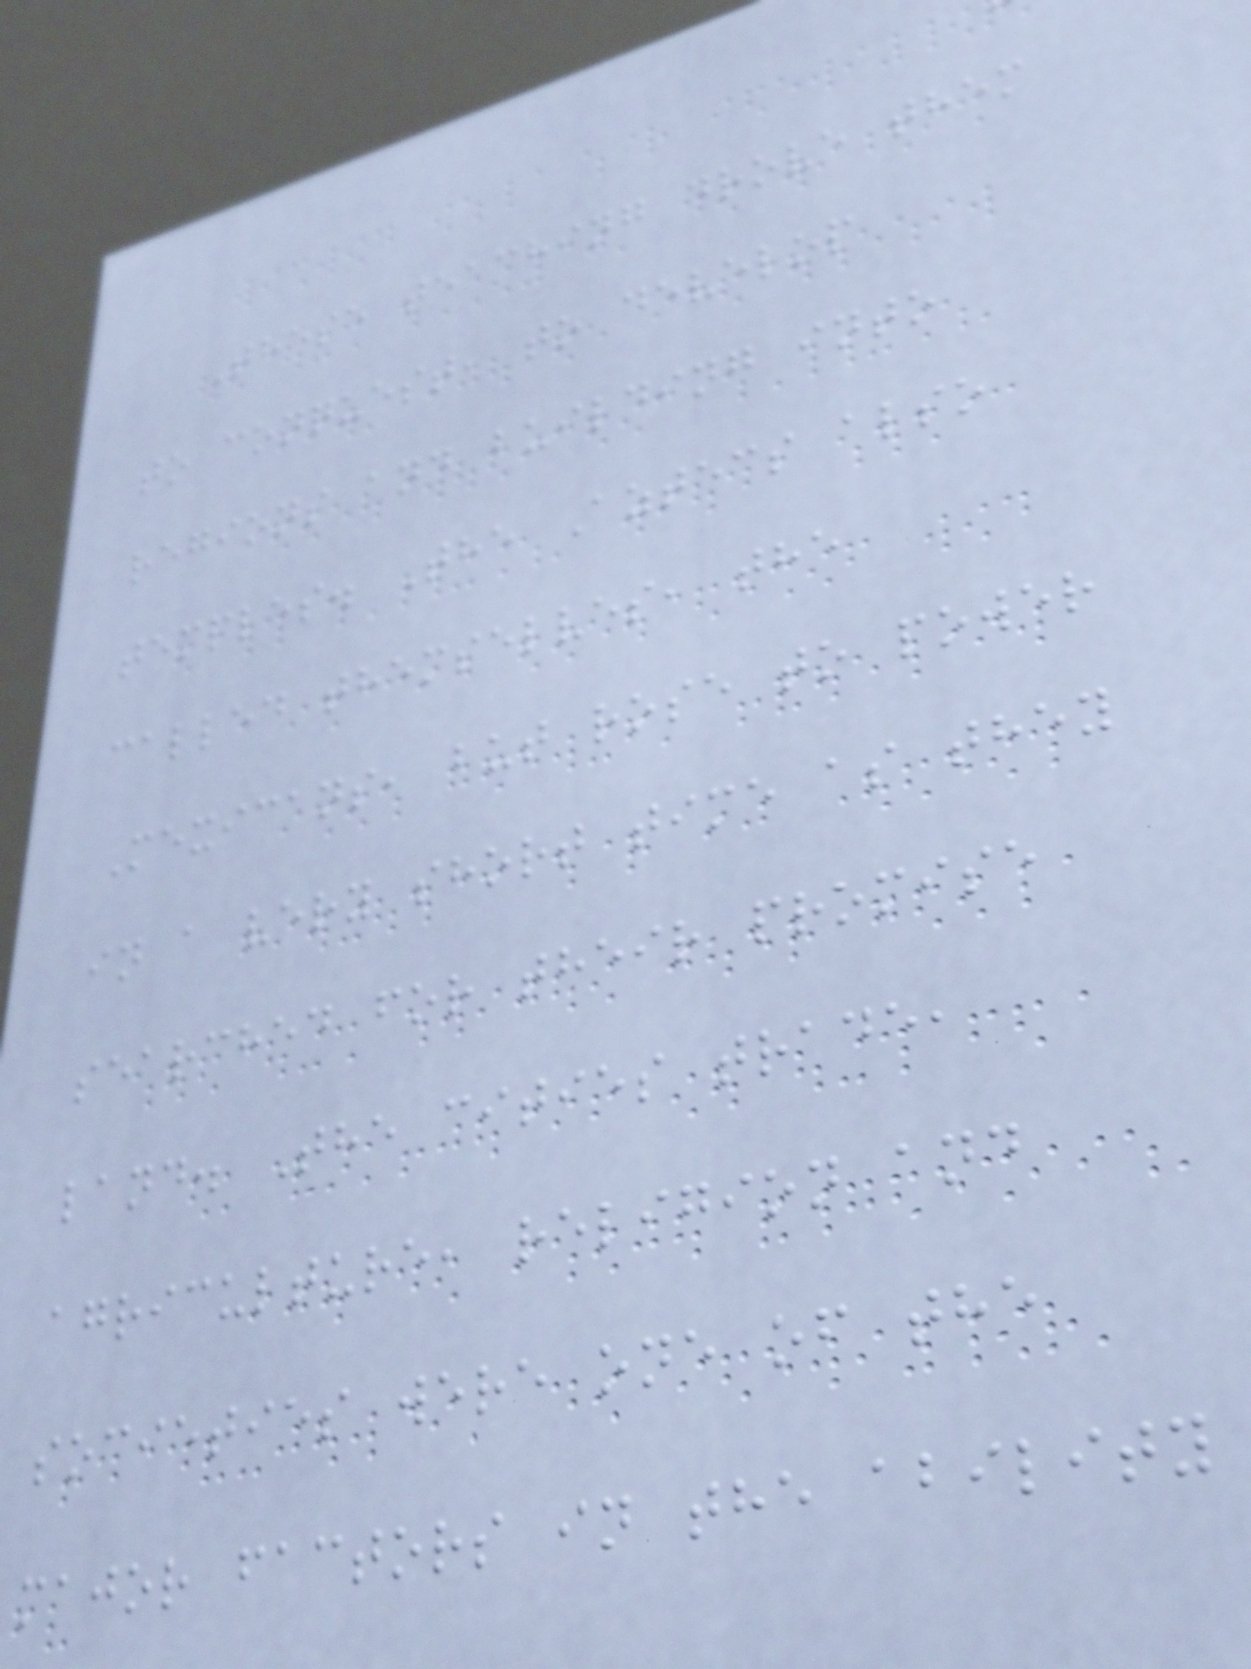These teaching drove them
to conquest, to develop
regions and building into
temples. The Aztecs also
called themselves, the
Mexicans, but rose to power
in a very short time as they
searched for their promise
land. The cities trade,
agriculture, religion and
societies were one of the
major factors in the ability
